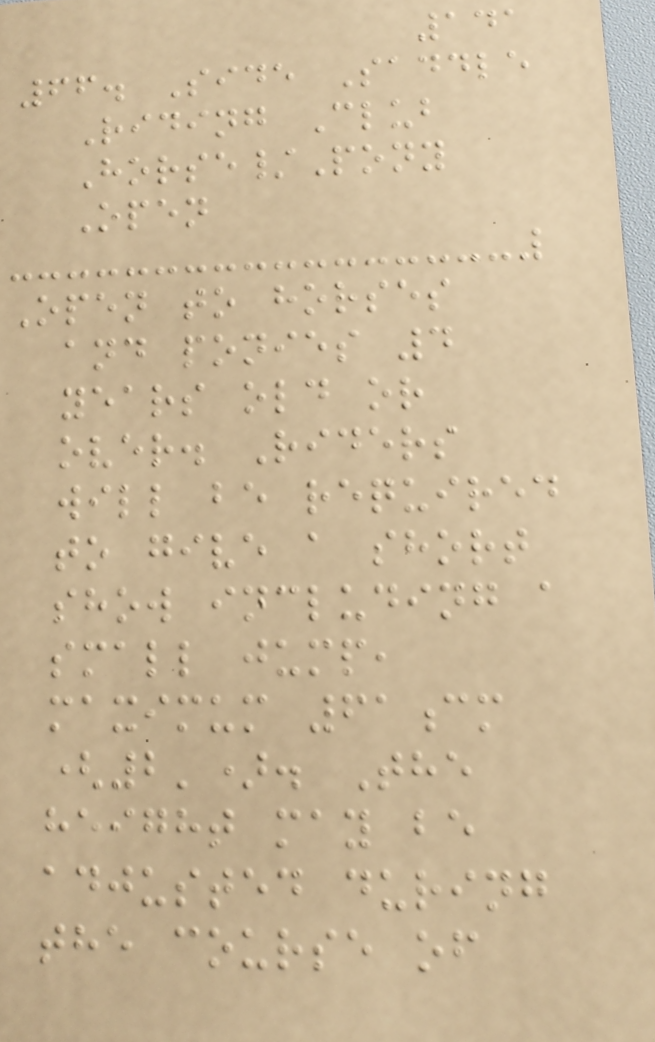141
66. Side Saddle
Riding Club
Horse/Pony
Open
Open to horses
and ponies 4
years old or
over. Riders
will be required
to give a short
show including a
small jump,
maximum 61cm
(2'). The
height may be
adjusted during
the course of
